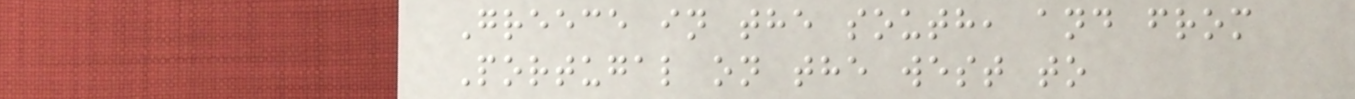Greece in the south, and from
Portugal on the west to
